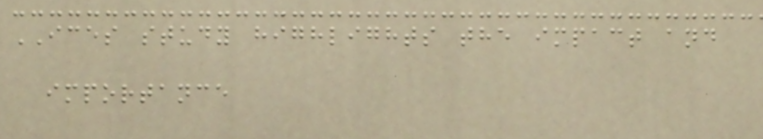ICES study highlights the impact and
importance
